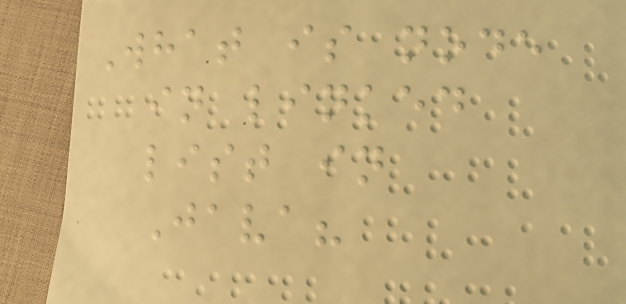What is node
in linked
list in
Java?
